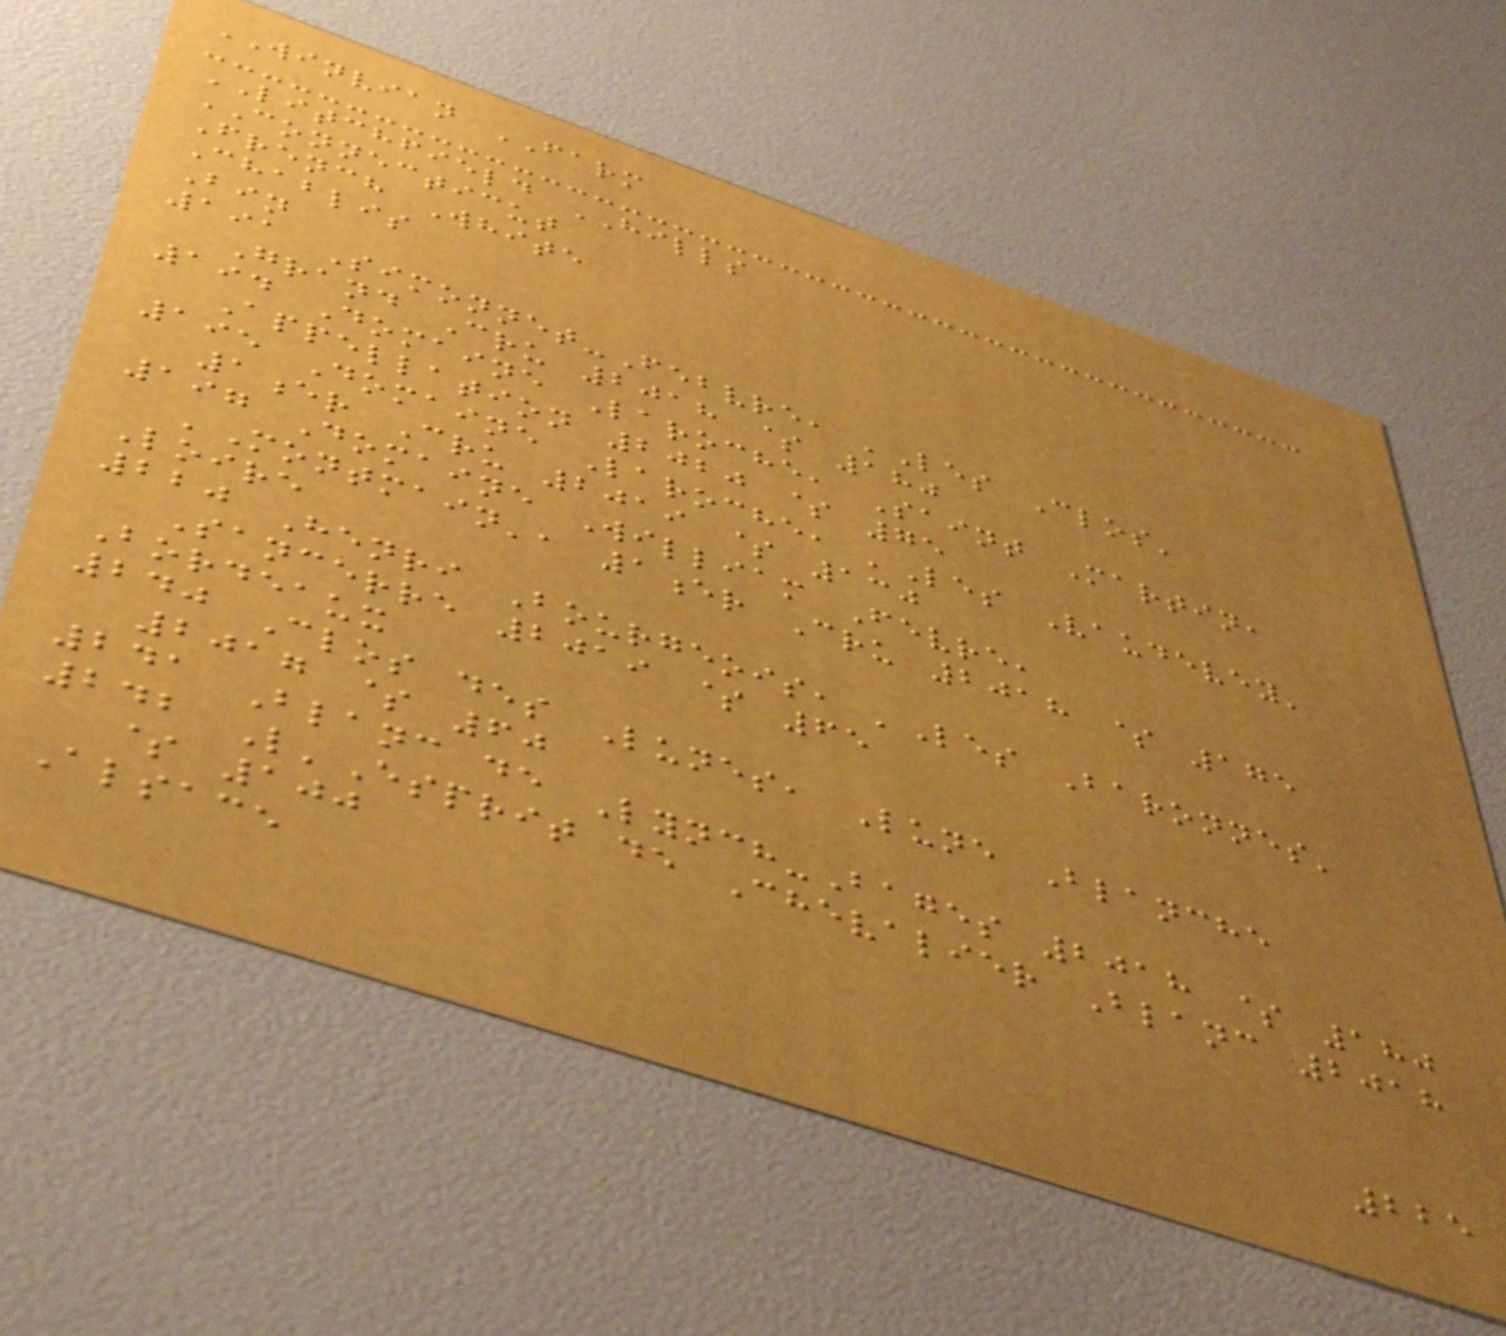WINVIAN FARM
LITCHFIELD HILLS
CONNECTICUT
French White
Chablis
Bin
191 Simonnet-Febvre, 'Les Clos'
Grand Cru 2018 $ 180
194 Domaine Laroche, Saint Martin,
Appellation 2020 $ 75
195 Domaine Laroche, 'Les Vaudevey'
1er Cru 2019 $ 130
197 Domaine William Fevre,
'Montmain', 1er Cru 2018 $ 175
Loire
220 Henri Bourgeois, 'Les Baronnes'
Sancerre 2019 $ 65
Bordeaux
240 Clos des Lunes, Lune Blanche
2017 $ 60
241 Blanc de Lynch-Bages 2018 $ 180
242 L'Esprit de Chevalier Blanc 2018
$ 100
Alsace
225
